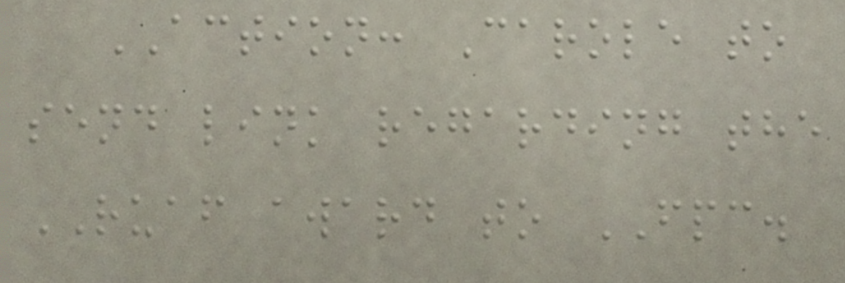ACTION: Carole to
send link regarding the
RUAF award to FPC.
